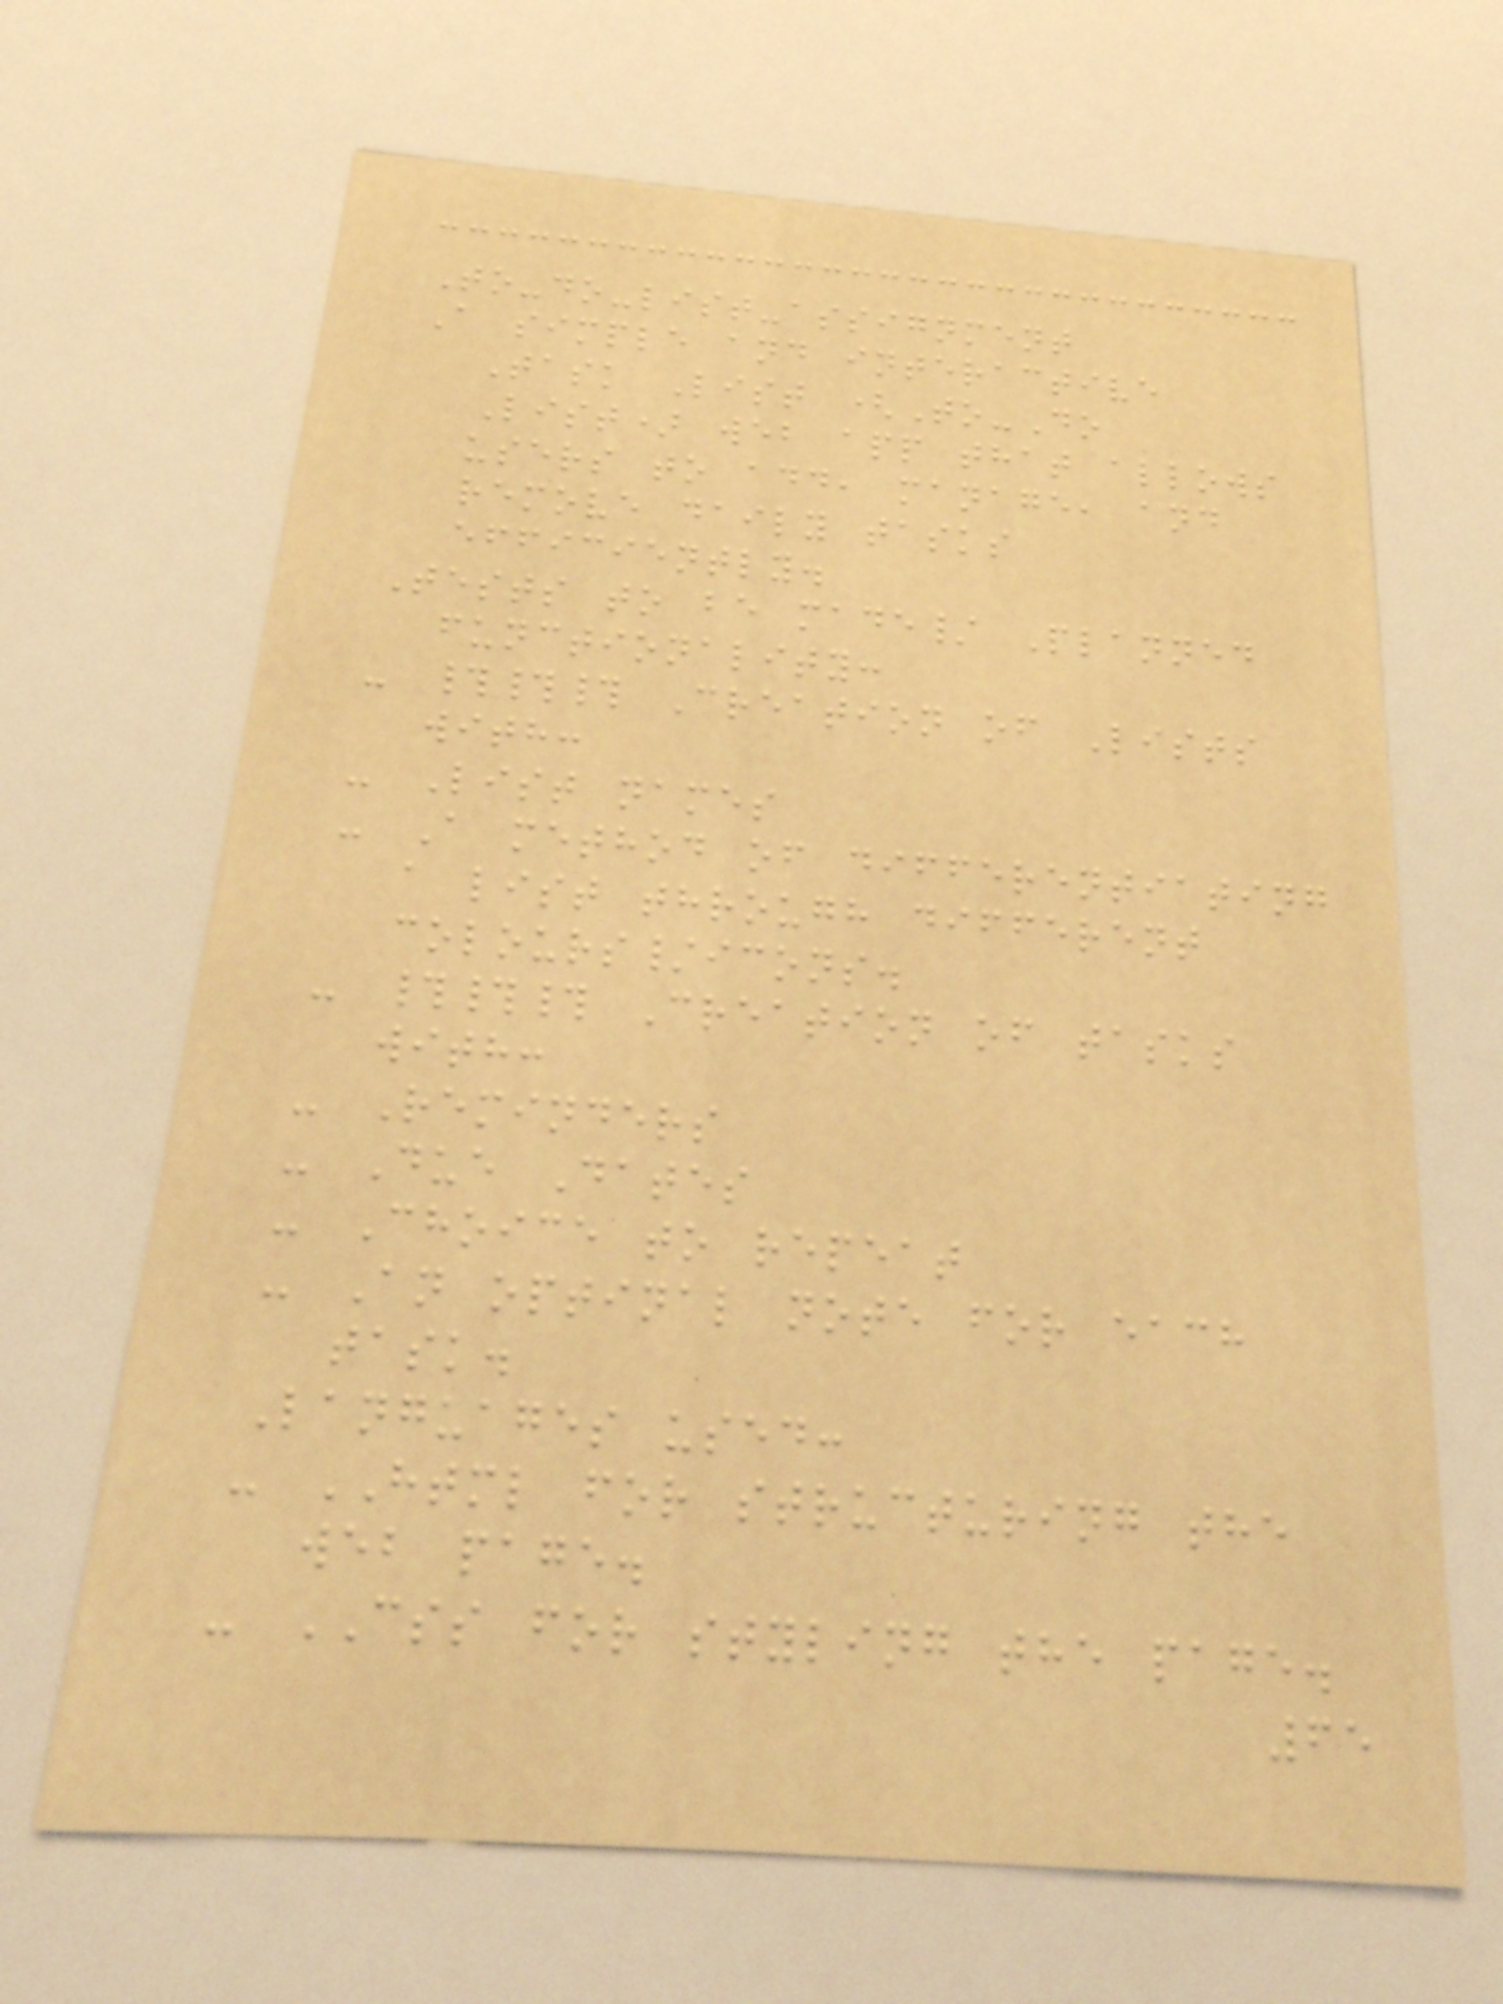To-do-list-assignment
A simple and interactive
Task List (To-Do
List) web app that allows
users to add, manage, and
remove daily tasks
efficiently.
Tests to be made/ Planned
functionality:
- ### Creation of Lists
with:
- List names
- A method of differentiating
a list through different
colours/icons.
- ### Creation of tasks
with:
- Reminders
- Due Dates
- Choice to repeat
- An optinal note for each
task.
Languages used:
- HTML for structuring the
web page.
- CSS for styling the page.
65
